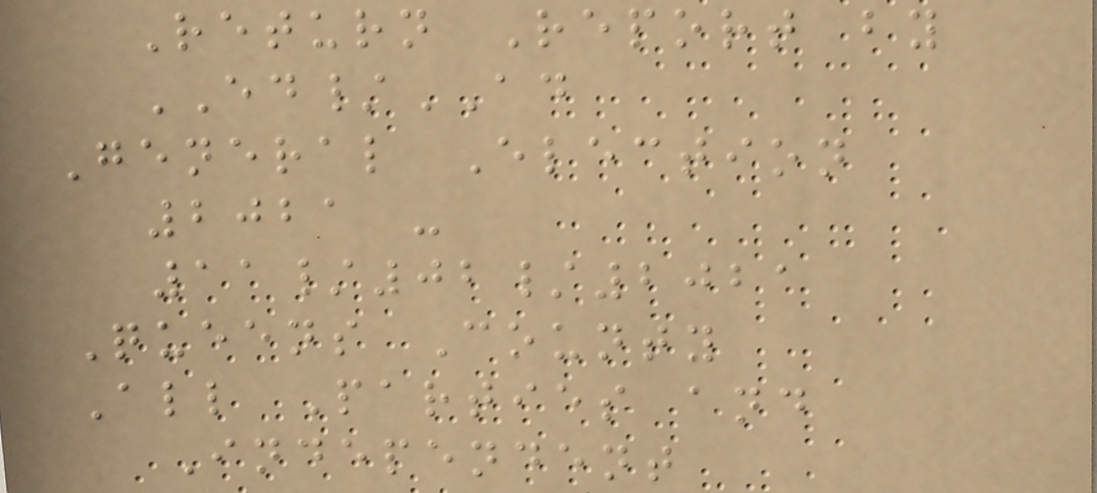Return Report by
ED/AD
General Election
2021 -
11/02/2021
Queens County
All Parties and
Independent
